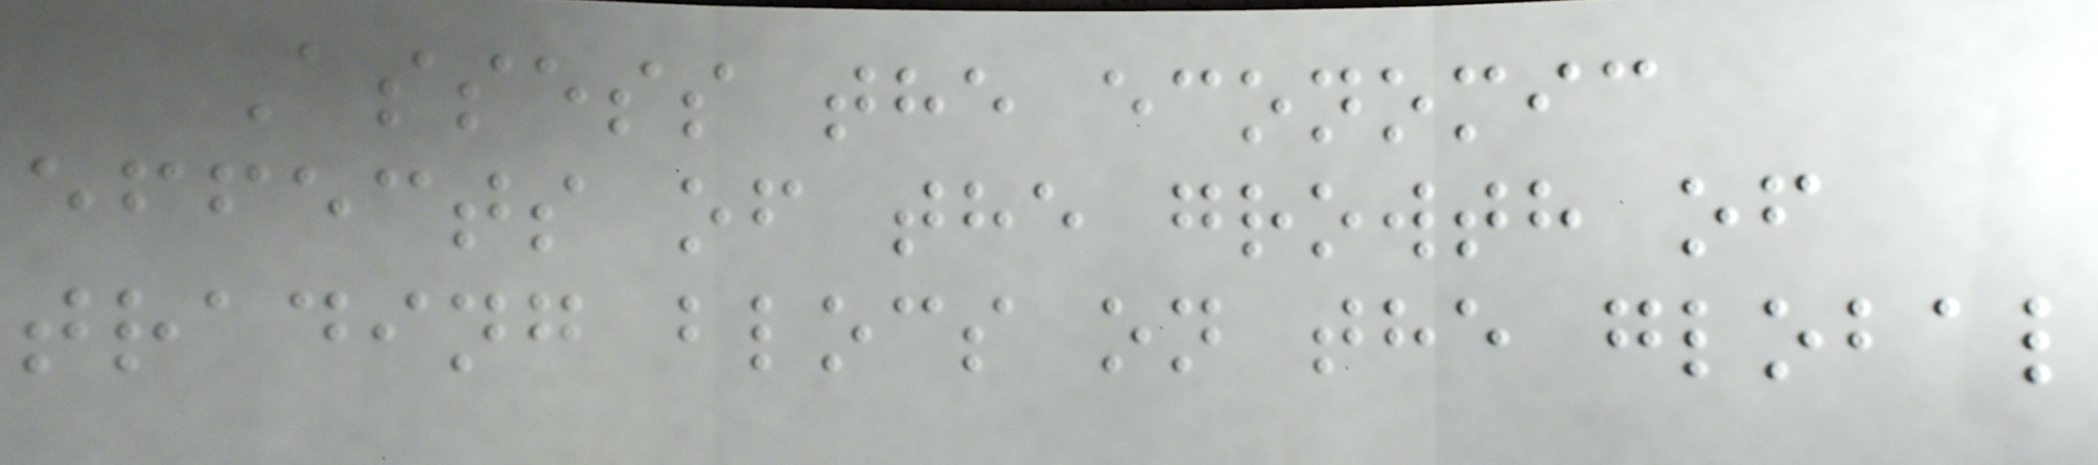Assess the economic
effects of the growth of
trading blocs on the global
